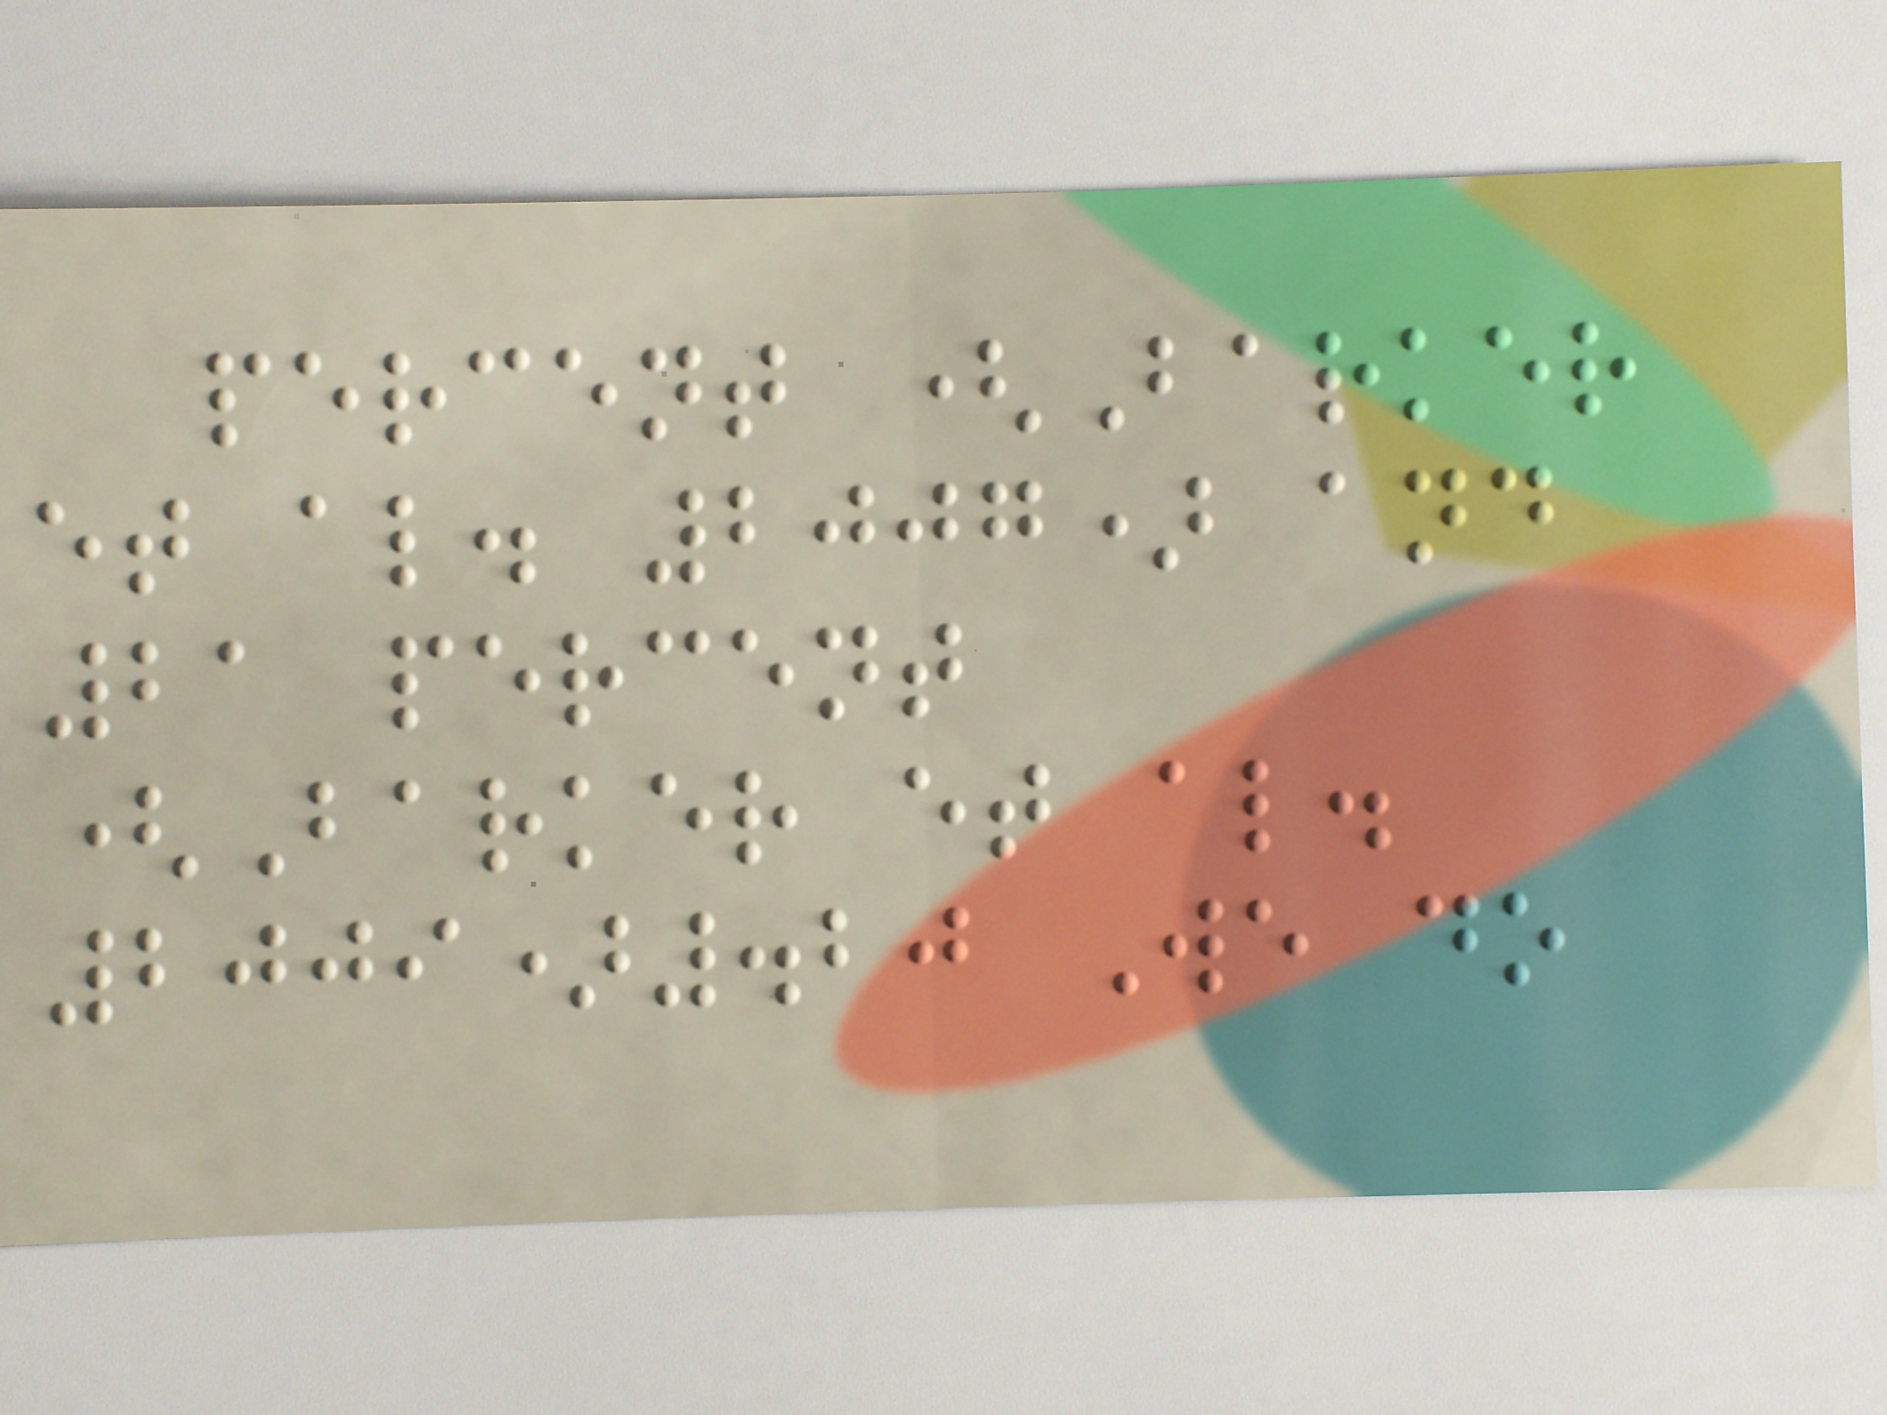percent (Barker
et al. 2007) and
21 percent
(Barker et al.
2009).20 We do
